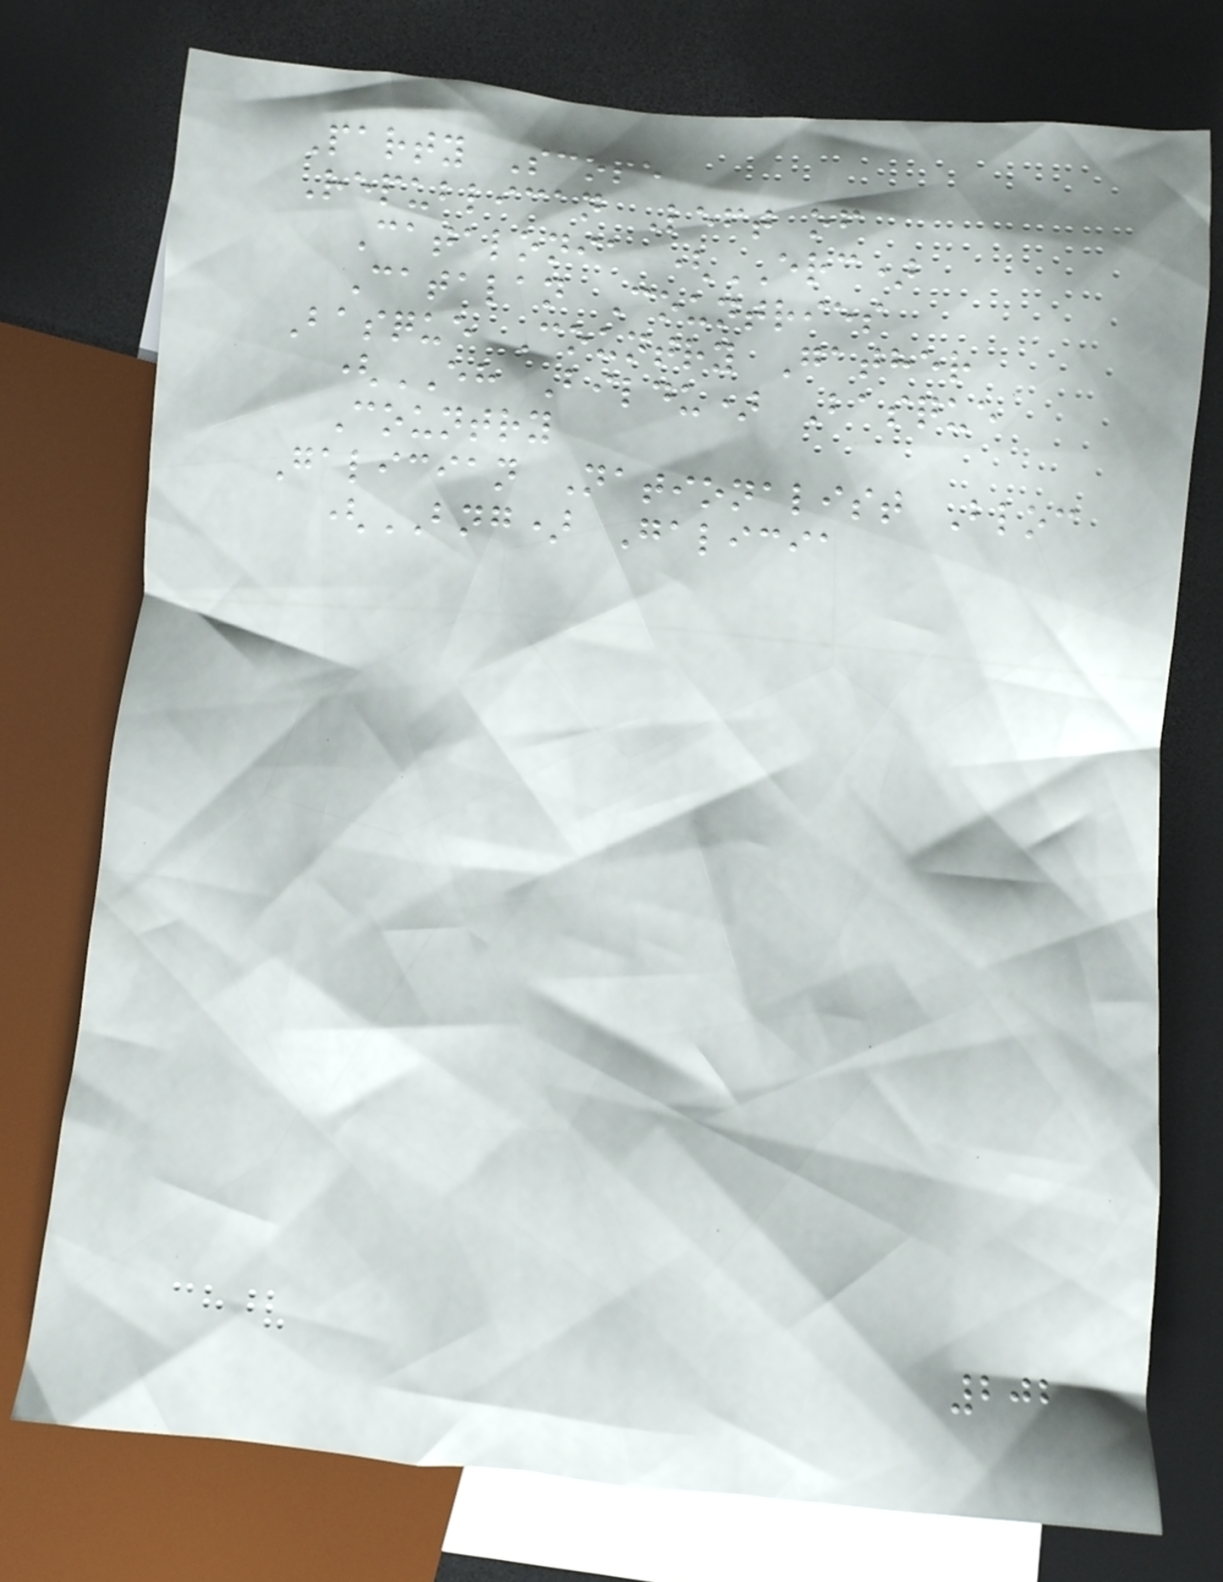Party Scope
Republican Left of
Catalonia (ERC)
Catalan Countries
Basque Country Gather
(EH Bildu) Basque
Country
Galician Nationalist Bloc
(BNG) Galicia
202
